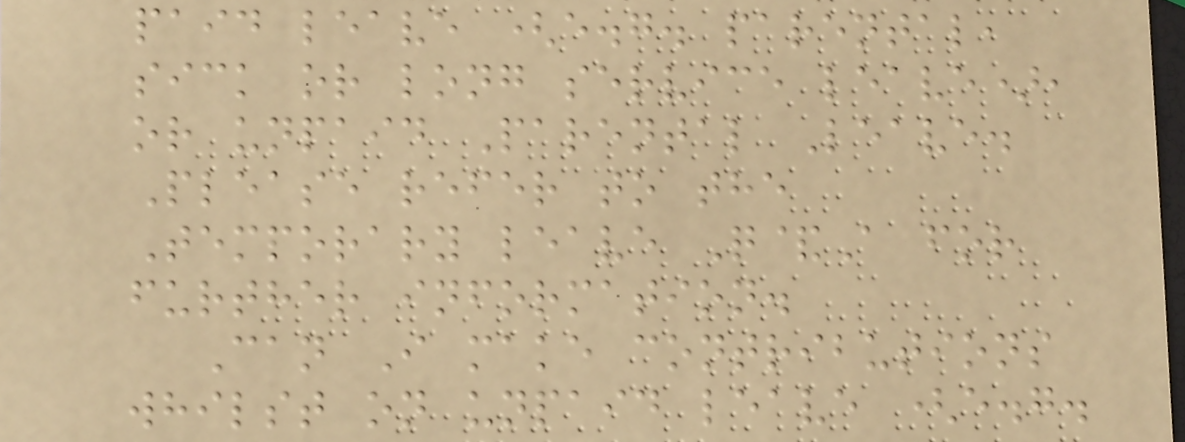paid leave (e.g. parental,
sick or long service leave),
or unpaid Parental Leave.
Please refer to the
Temporary leave Q&A for
further information.
Can I make contributions
whilst on unpaid leave (e.g.
